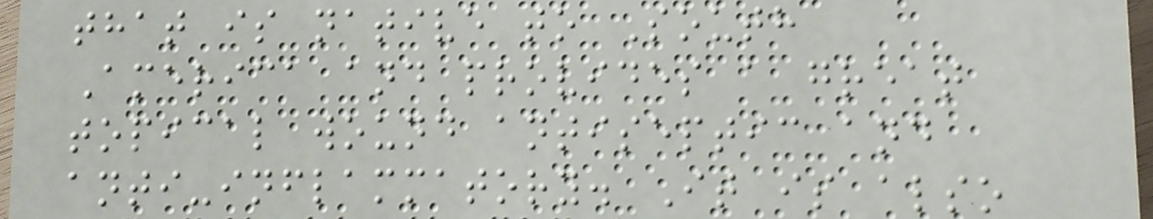that is native to South
America and provides a great
topical wound antiseptic and
anti-inflammatory. It is also
